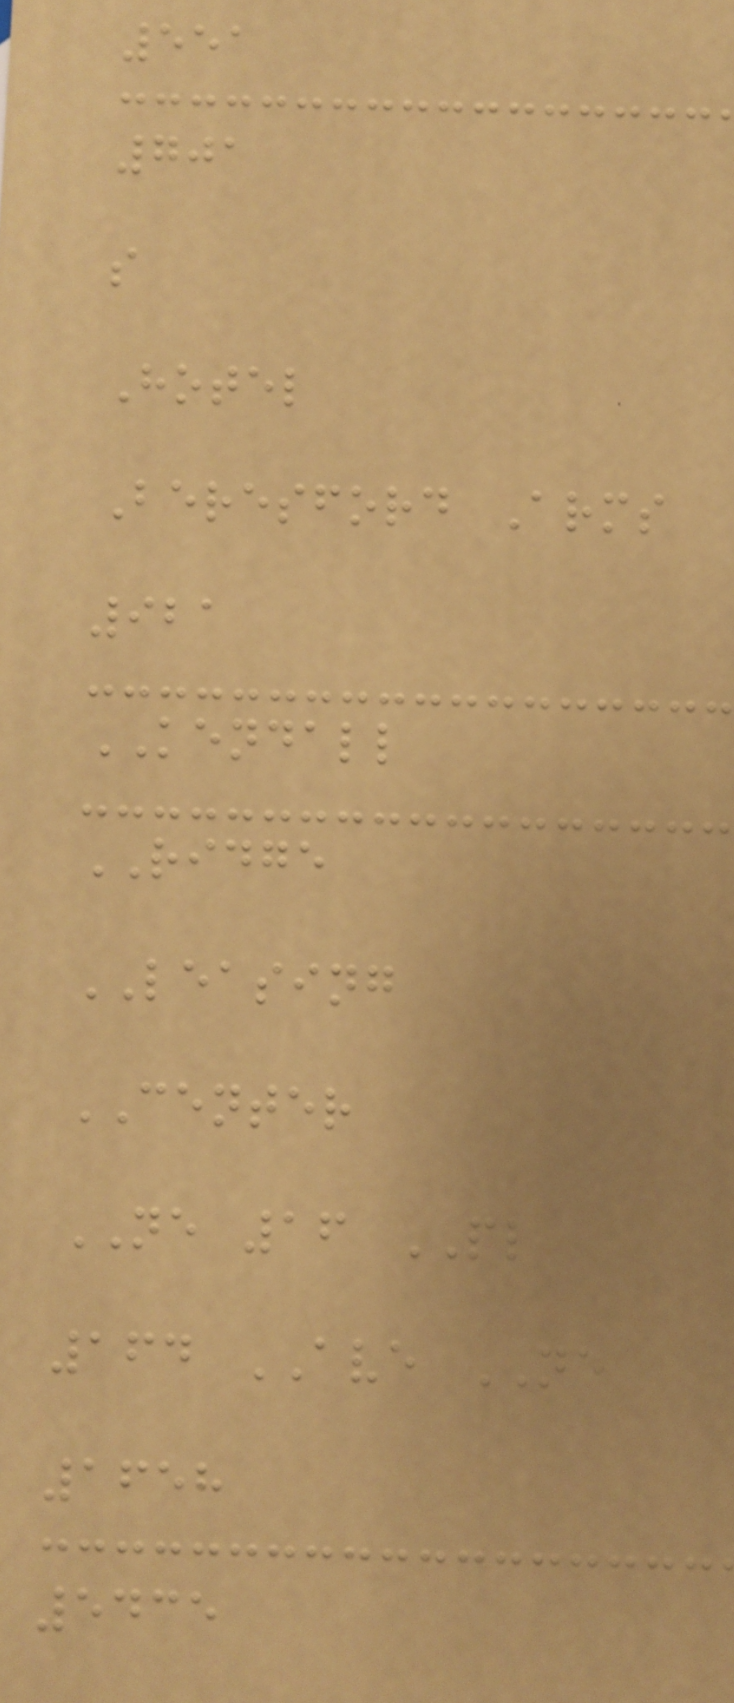551
701
s
Hotel
Beresford Arms
921
KENDALL
RIDGE
LEASING
CENTER
NE 16 PL
164 AVE NE
1658
5435
